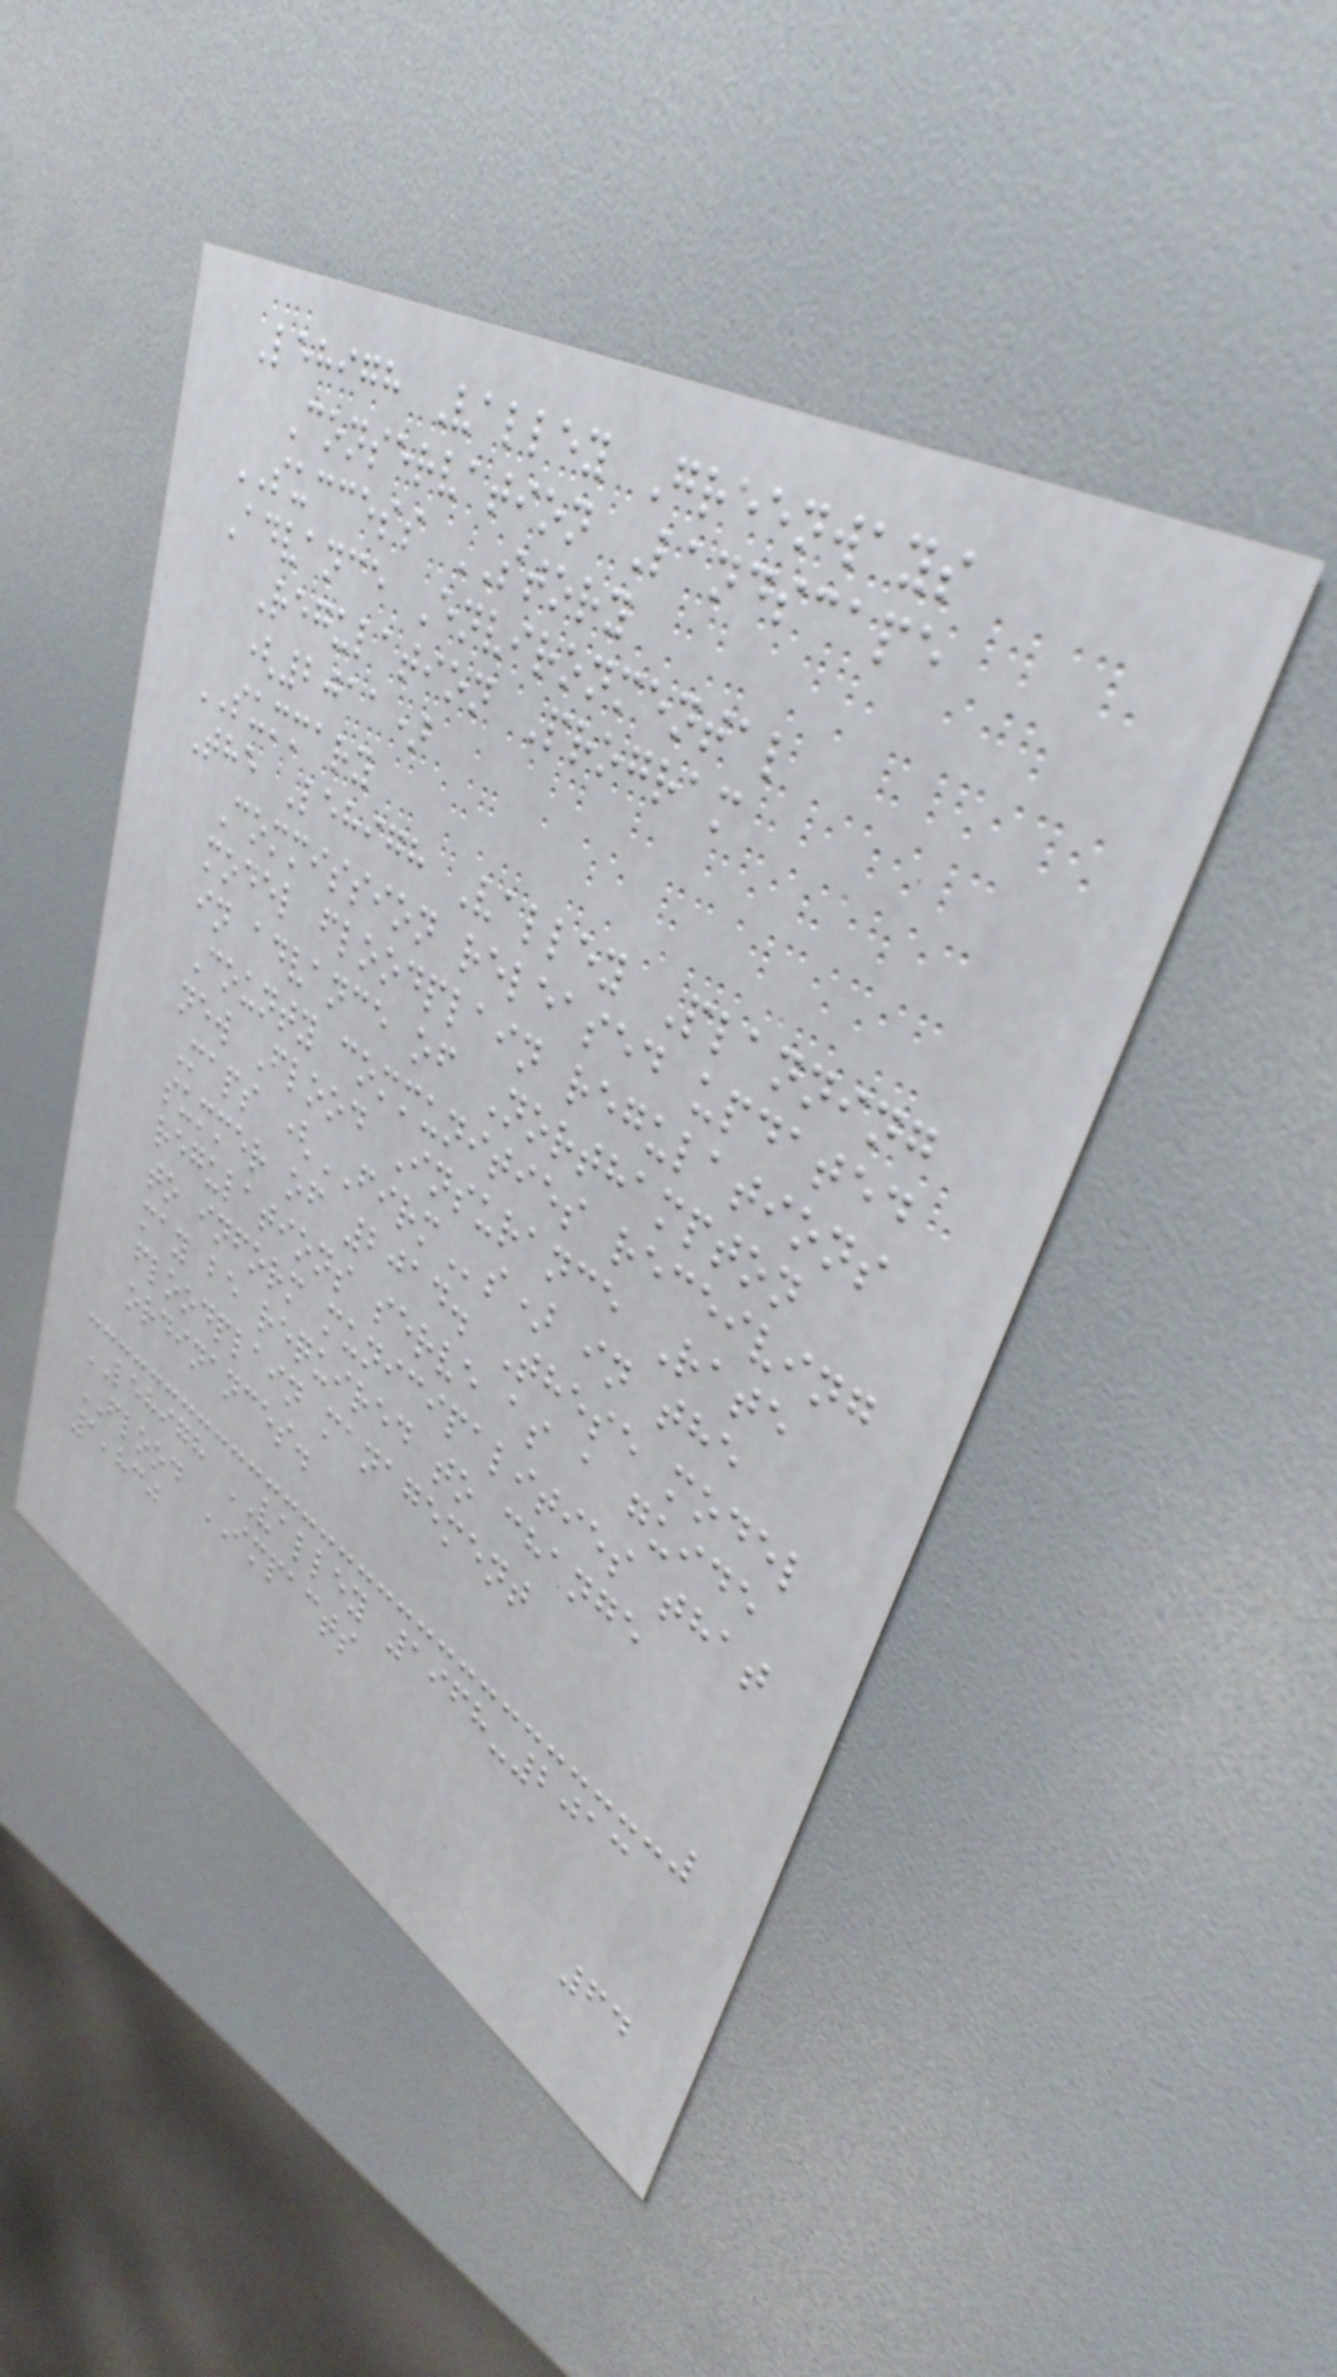Lehigh Valley Greenways
Conservation Landscape
SUCCESS STORY
Advance Environmental
Regulation Program
(2011)
SUMMARY
The Lehigh Valley Planning
Commission released updated
model floodplain regulations
in advance of Northampton
County communities receiving
new Flood Insurance Rate
Maps (FIRMs) in the
summer of 2014. These model
regulations serve as a guide
to inform municipalities that
may be required to change
floodplain management
ordinances.
LEHIGH VALLEY 1968-2013
FLOOD IMPACTS
1,830
64
